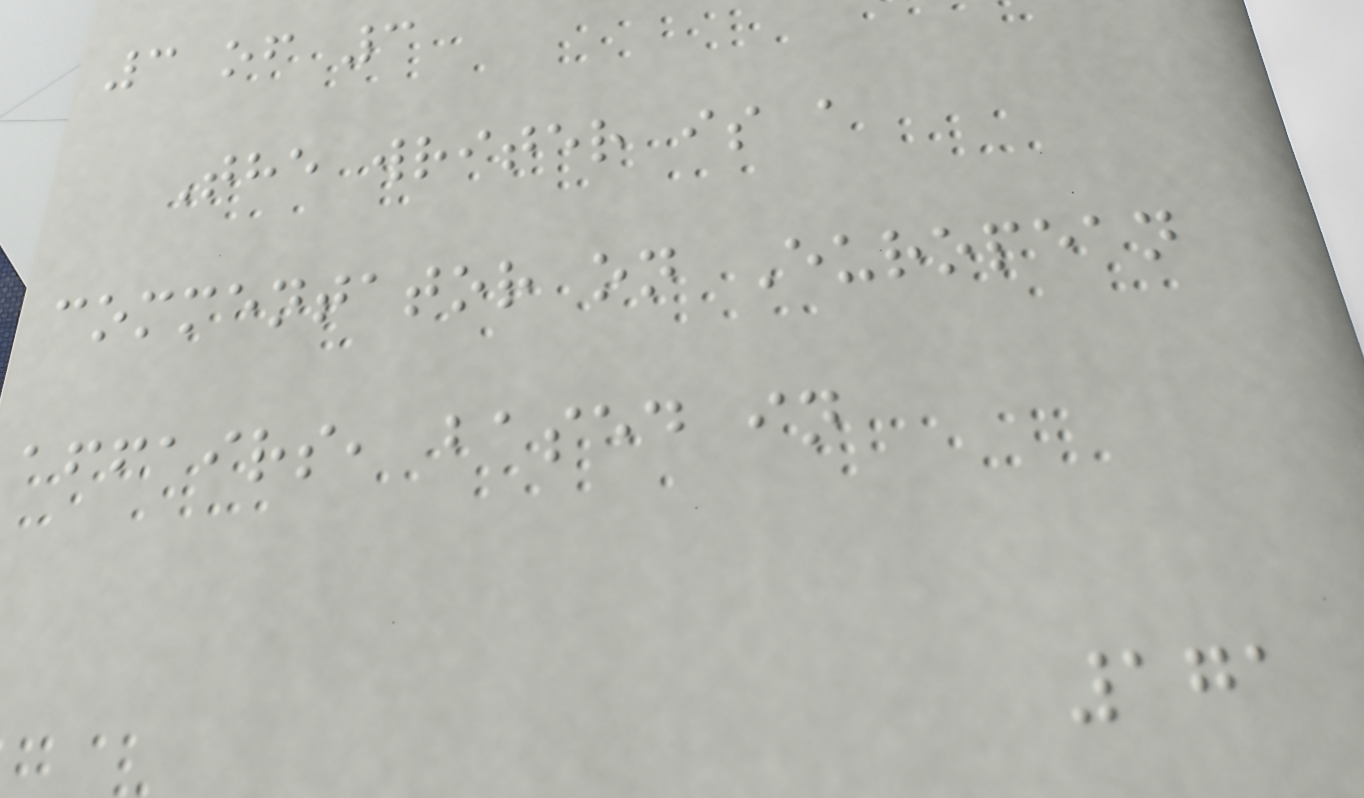3 of 3
The writer is a
commentator on European
affairs, based in
171
